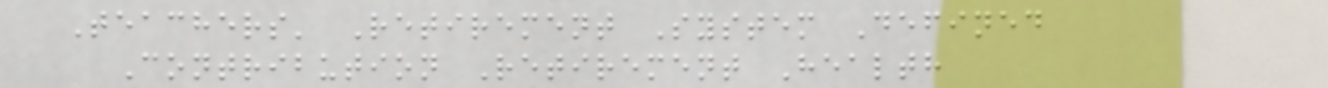Teachers' Retirement System Defined
Contribution Retirement Health
